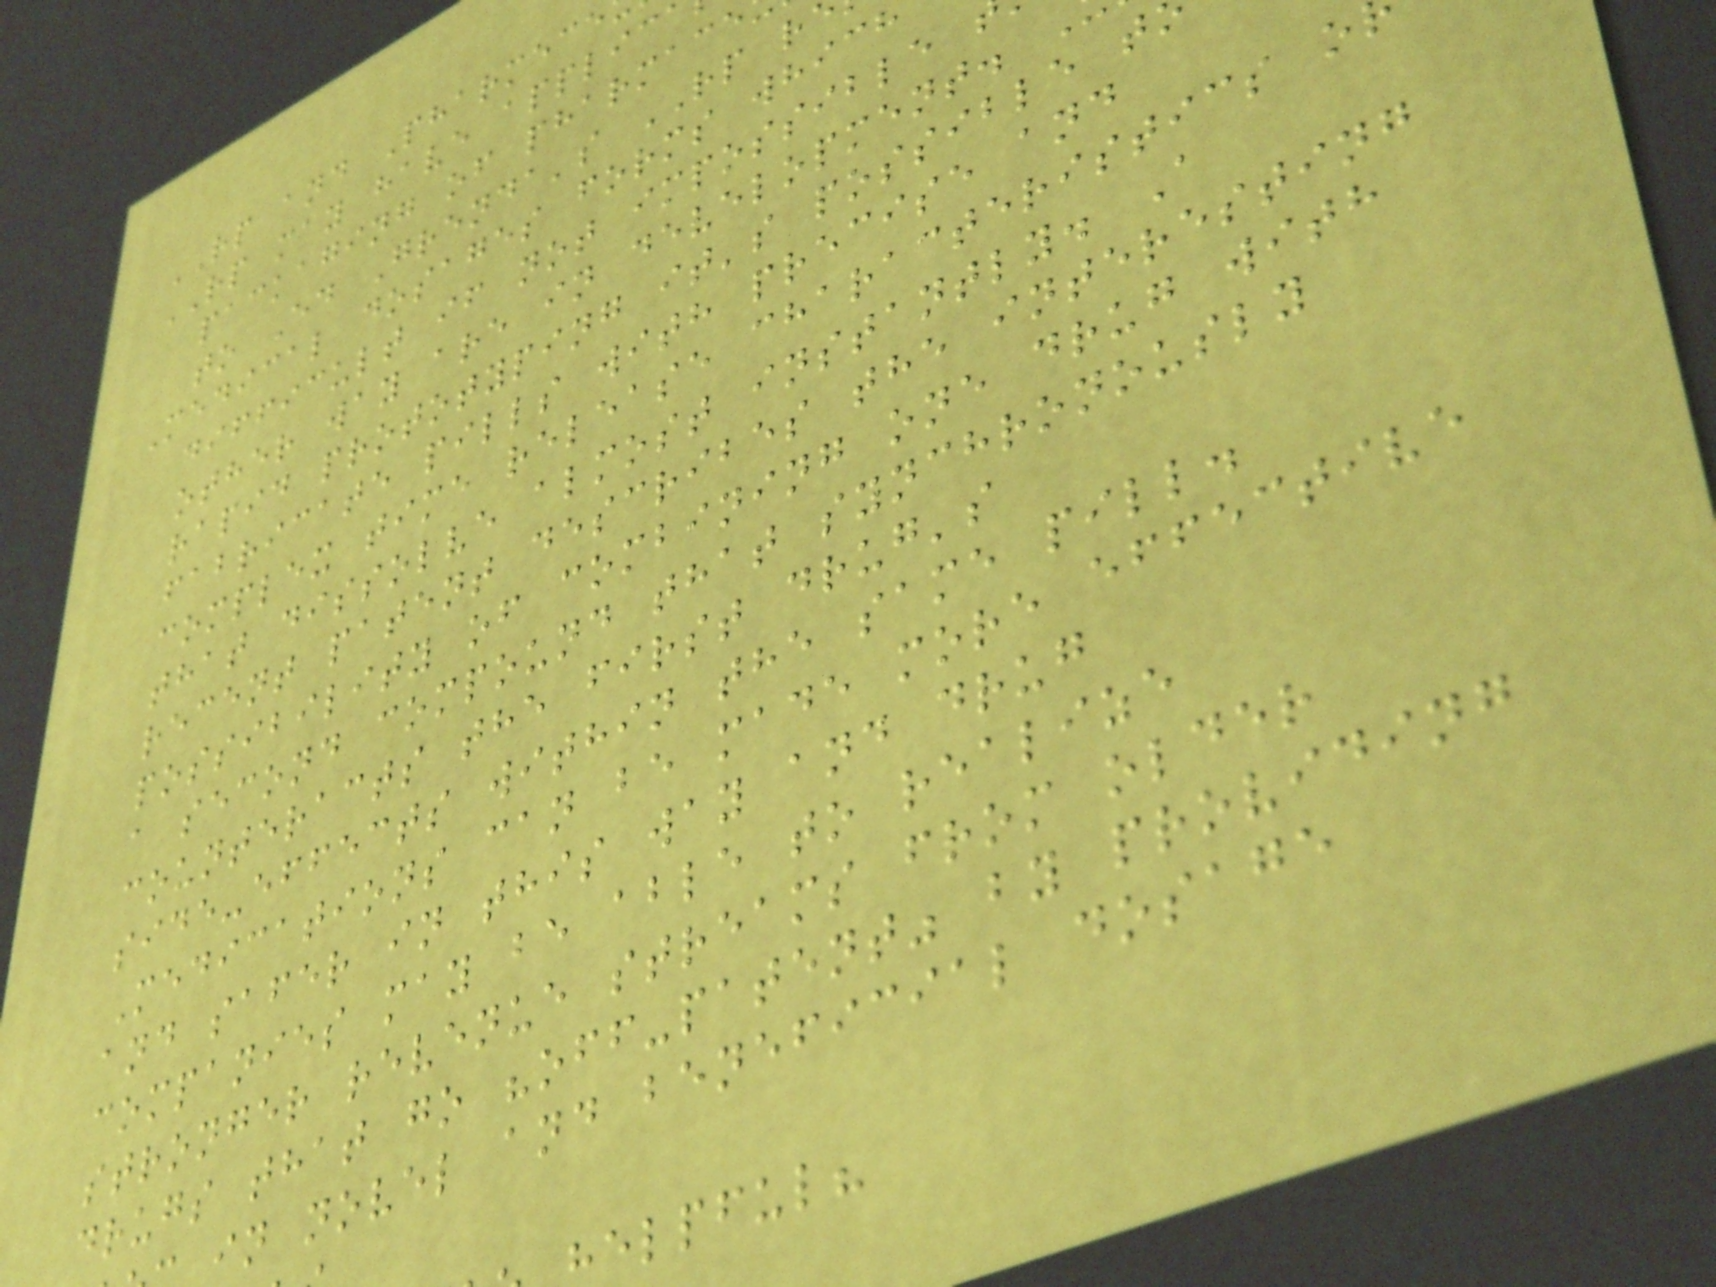RP and Pharmece
RP may have applic
packaging of pharmace
to Ed Grenda's RP r
Medical dosages forms which
difficult if not impossible
other way are in development.
rapid prototyping it's possible t
fabricate pills with precise and
complex time release characteristics o
that dissolve almost instantly. A
recent patent describes the interesting
possibility of combining one drug with
a second compound that synchronously
counteracts the first drug's
side-effects within the same pill.
Medications can be made more effective
and safer in this way and drug
companies may be able to realize
stronger revenue streams from older
drugs that go "off-patent" by providing
in novel and beneficial dosage
elpful?
